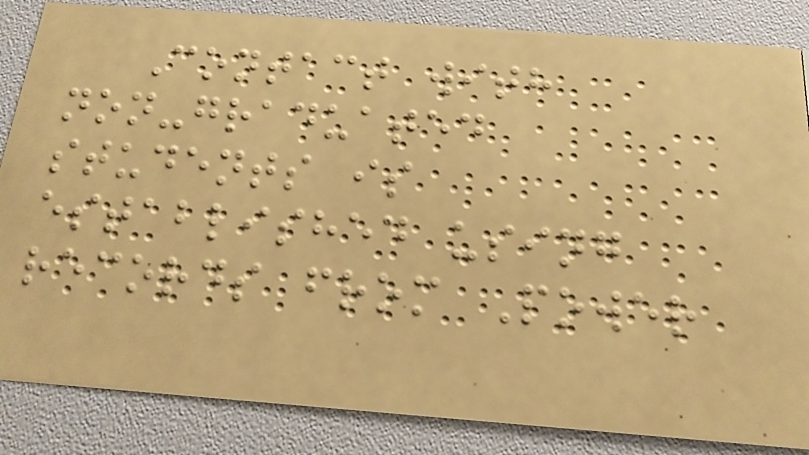Contact with
non-graduated
students is
established using
records from Power
